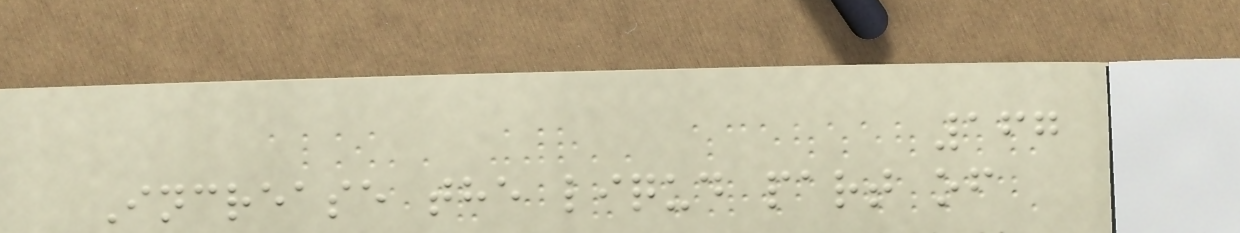167
Increase the liqud part of
